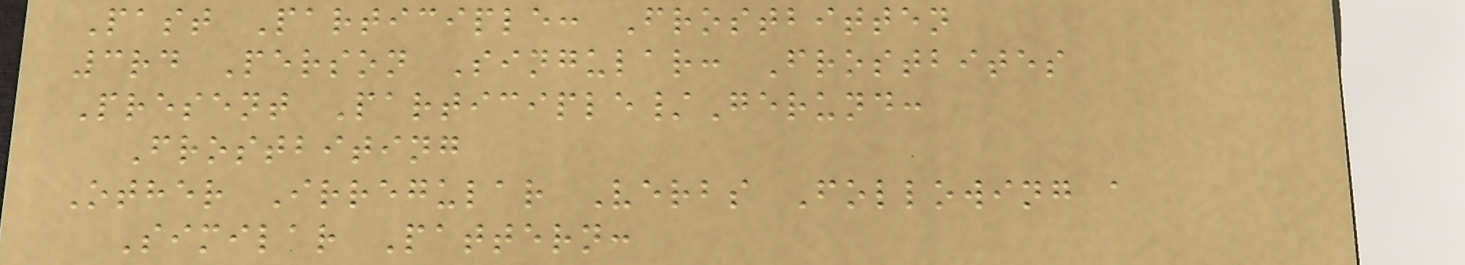Past Participle: Frostbitten
3rd Person Singular: Frostbites
Present Participle/Gerund:
Frostbiting
Other Irregular Verbs Following a
Similar Pattern:
